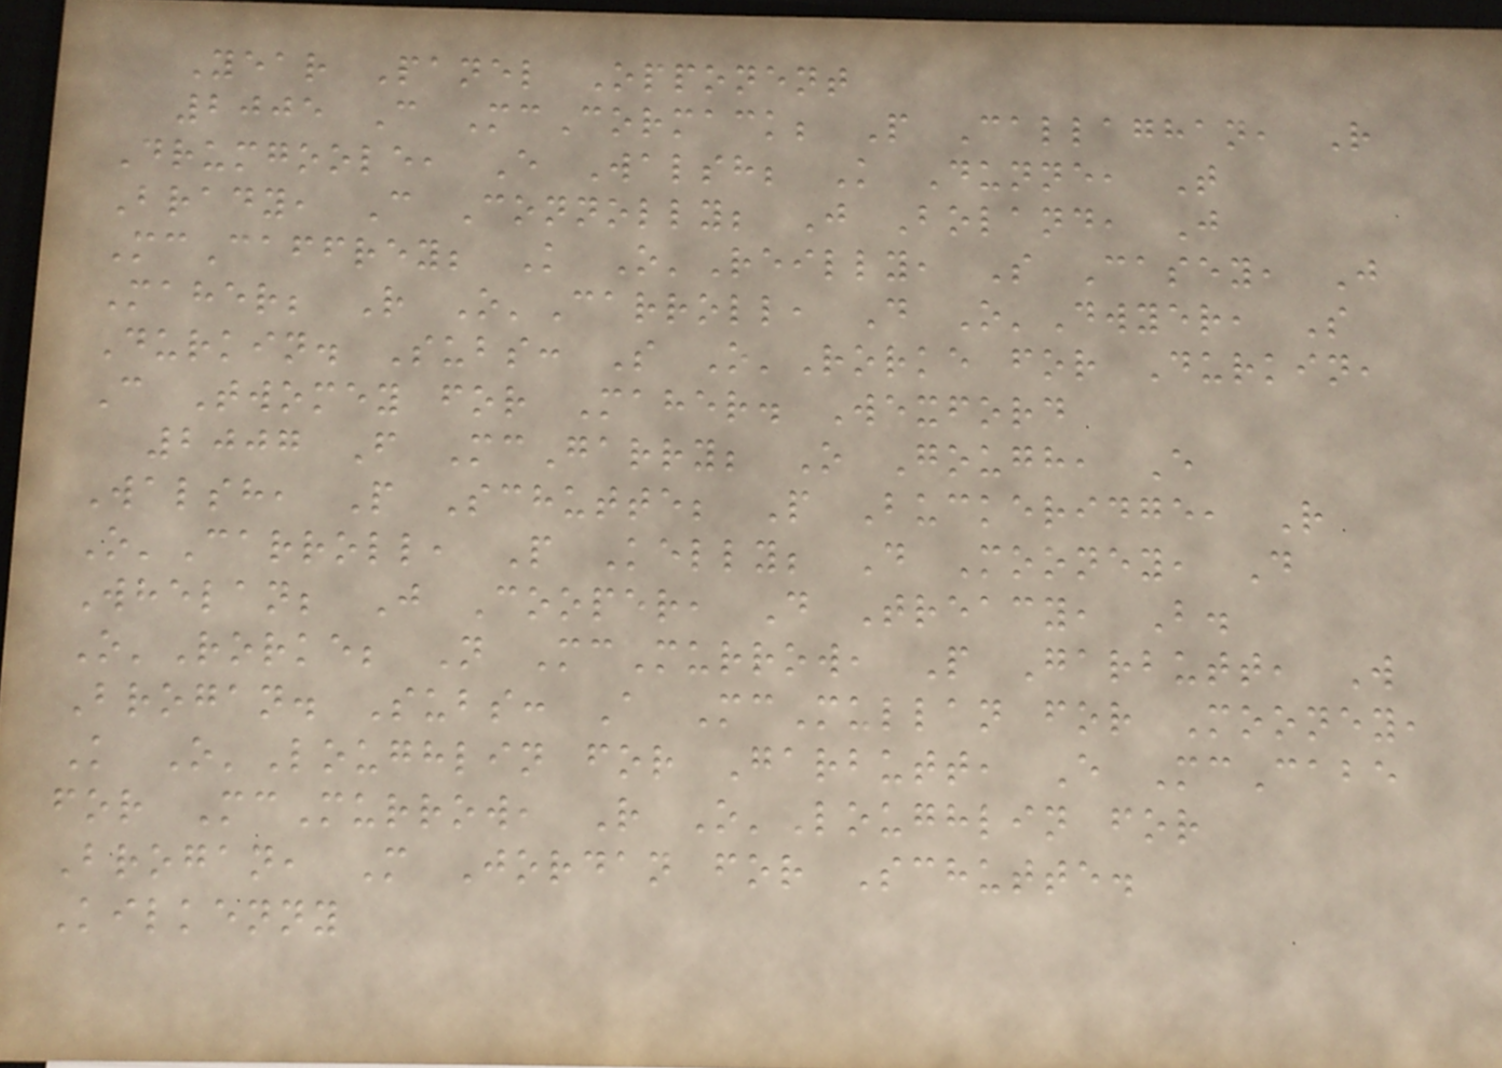Year Panel Opponent
2005 C McCormack; P Callaghan, R
Drumgoole, E Walsh; K Dunne, T
Brady, C Connolly; J Boland, J
McCaffrey; K O'Reilly, S Casey, J
Maher; R O'Carroll, D O'Dwyer, S
Durkin. Subs: S O'Rorke for Durkin,
C Twomey for Maher. Wexford
2007 F McGarry; O Gough, E
Walsh, P Schutte; P Buckeridge, R
O'Carroll, P Kelly; D Mooney, D
Whelan; J Cooper, D Treacy, B.
O'Rorke; N McMurrow, P Garbutt, W
Brogan. Subs: A McMullan for Mooney,
K O'Loughlin for Garbutt, E McCabe
for McMurrow, R O'Loughlin for
Brogan, M Jordan for Schutte.
Kilkenny
